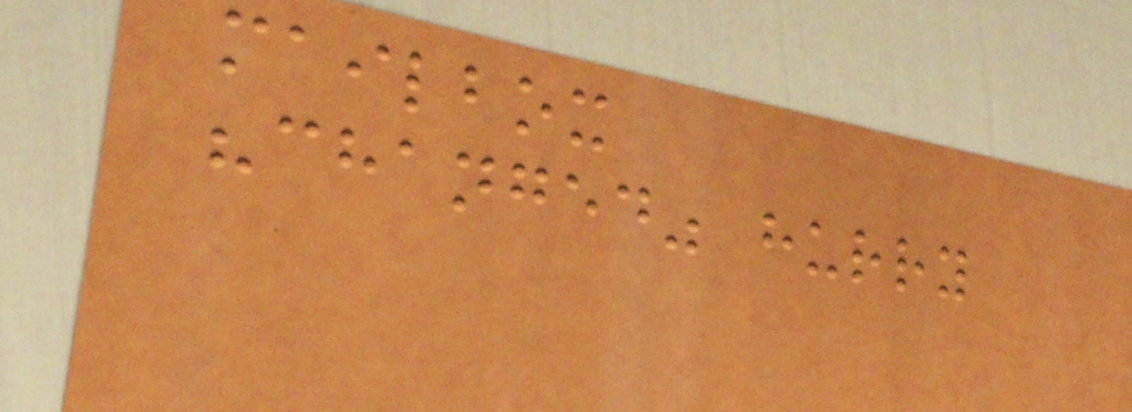mailbox
"changed" hurry
